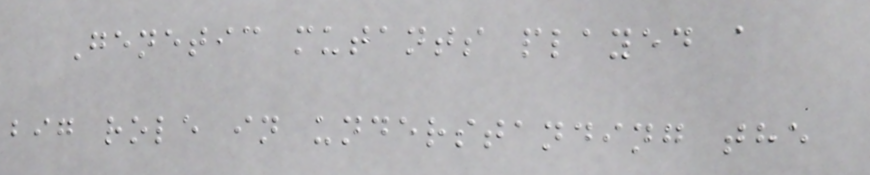Genetic mutants played a
big role in understanding the
